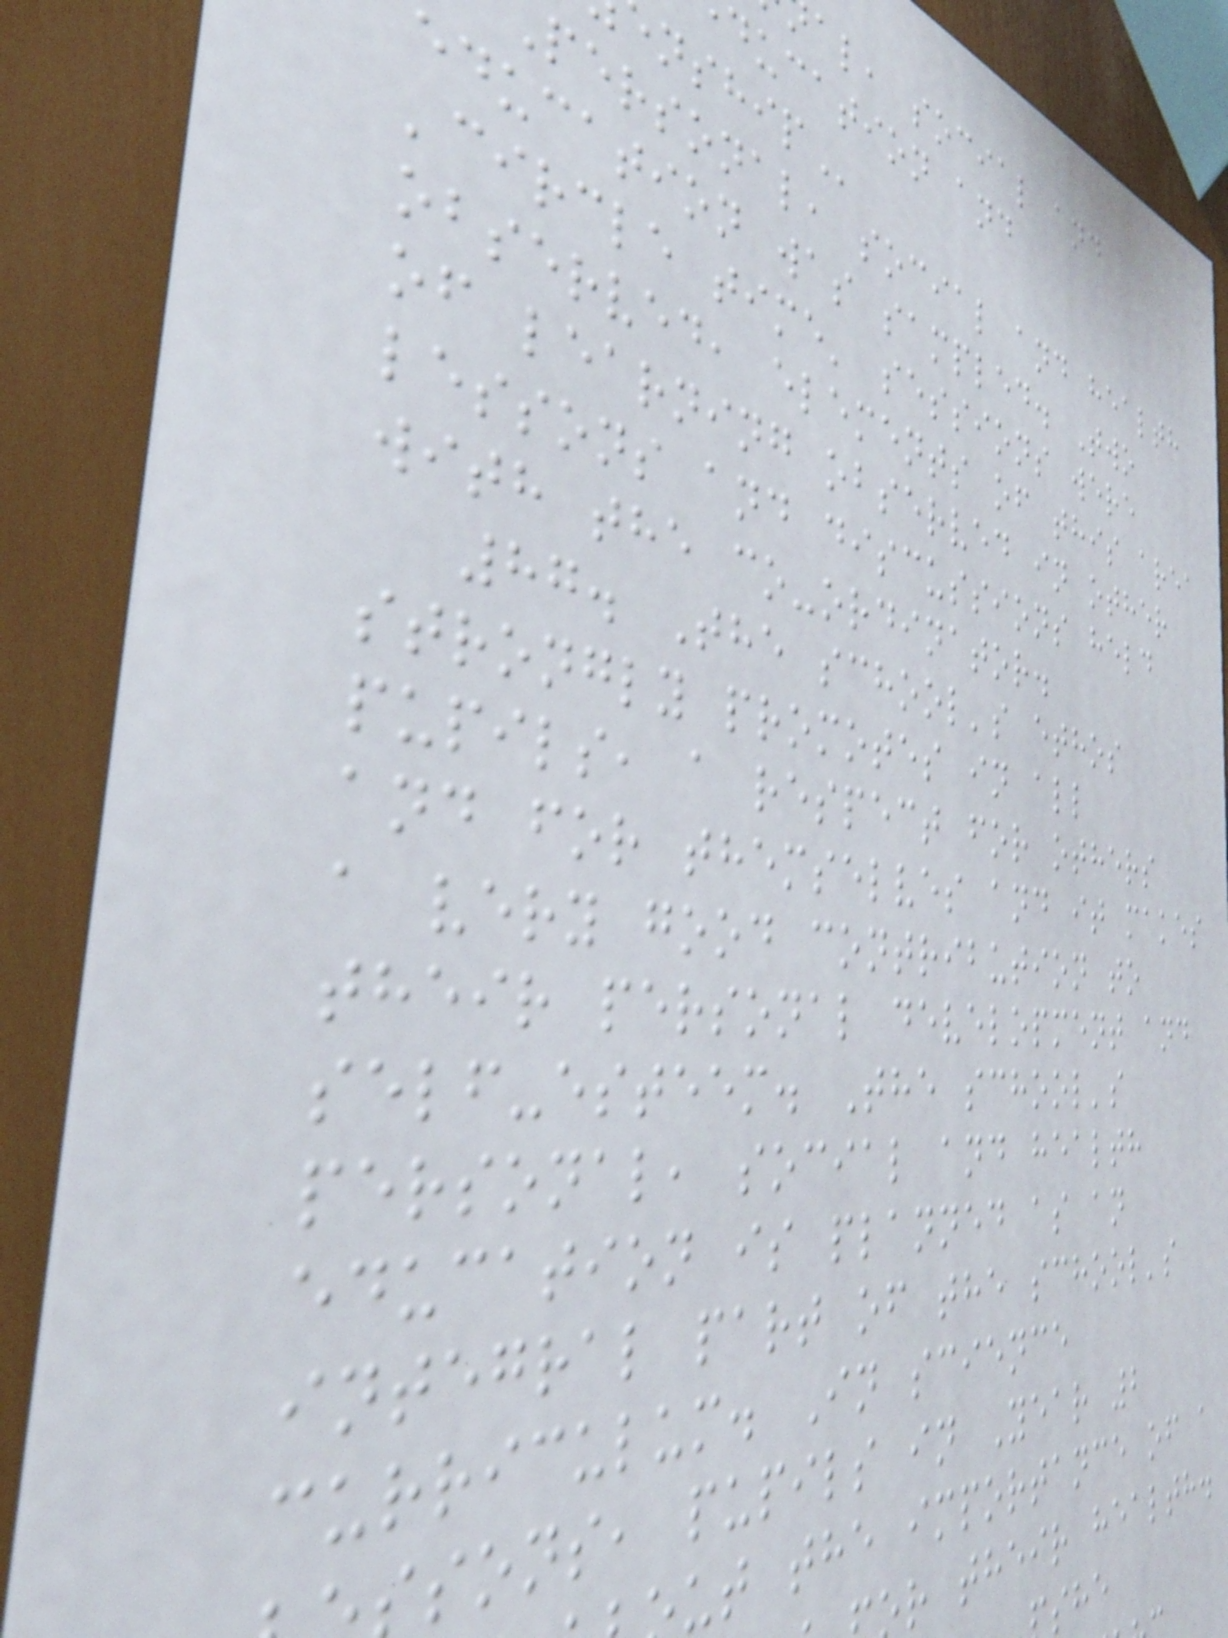al, social and
ducation and
personal, social and health
education was sampled. Two
'circle time' sessions were
observed, elements of this area
of learning observed in other
lessons and discussions held
with the co-ordinator.
87. The school's ethos
strongly promotes in all
pupils, a respect for others
and for themselves and it makes
a very good contribution to
their personal development and
self-esteem. The school's
personal, social and health
education is planned as an
integral part of the school's
curriculum. In science
sons, pupils in Year 2
ut the importance of a
r their health.
